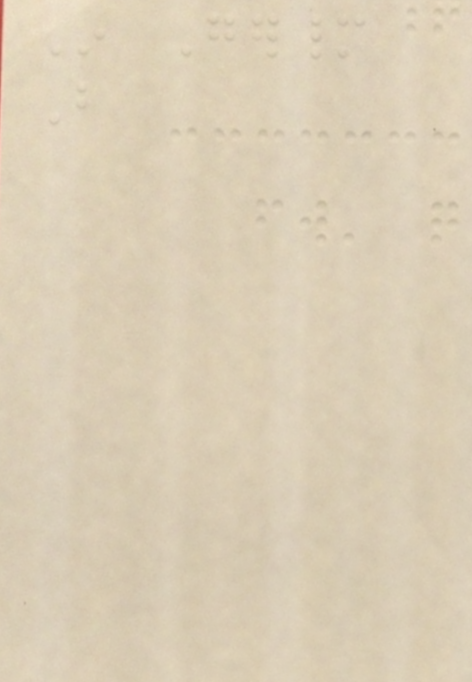In Germany
But
